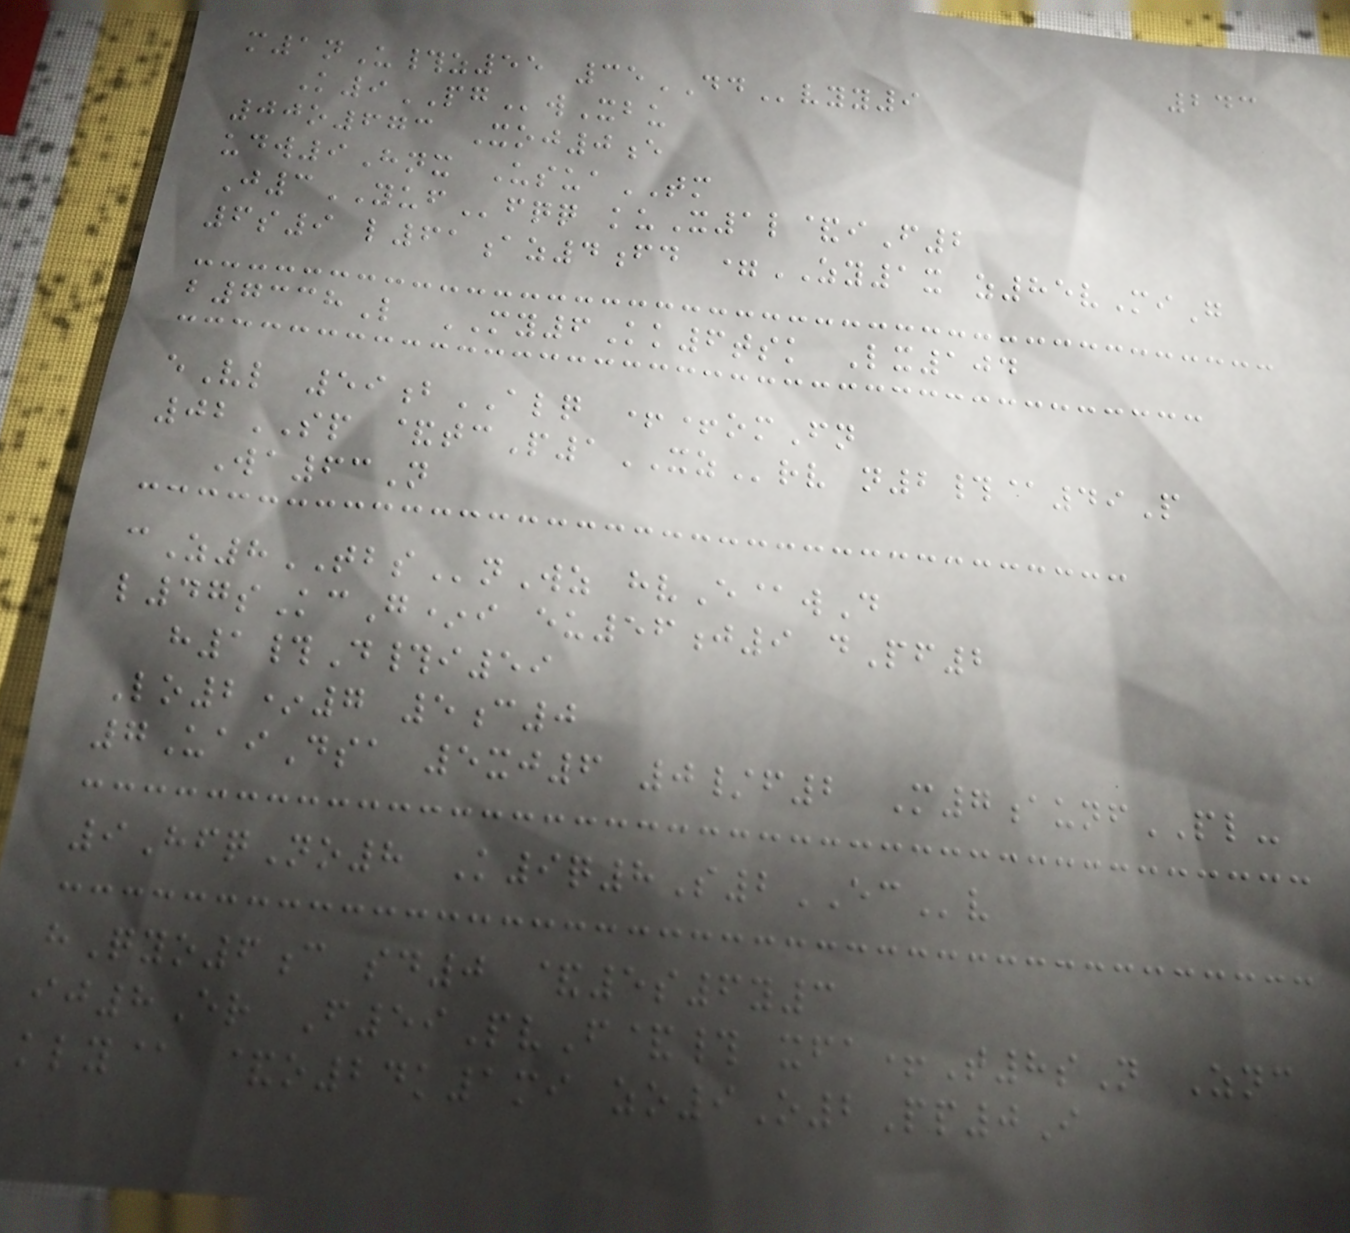243
m1nU#z55 35DDvyy9
K9PGwXbu
00o673 Xoj0e
udw9Hnx UsuaTM
J3YUFfqq kuX1l&iF2
6s9 l61az4fd =ZY1x z85vMiG
b7338L MY6Kk6tsk Lx104
eVl 59bALQ ++omFn
02SP &tcP1XZrv n2#@49P
Wa63N
cZ8TBSnWz hvE@wD
l47sKcG*i eu56j9 dPf2
h1#D#i59
Lo2*7 5c0
7UaiDsa 5xj6 0/f2 M7aunfPL-
9HfqNo8 K9q8S2ECv
hQyo6c sd0 &5s6y3
ij8Er F59PvF&# xfa+T8sN Znc
kly@ &o24k1mi zo9O2Pp0I
